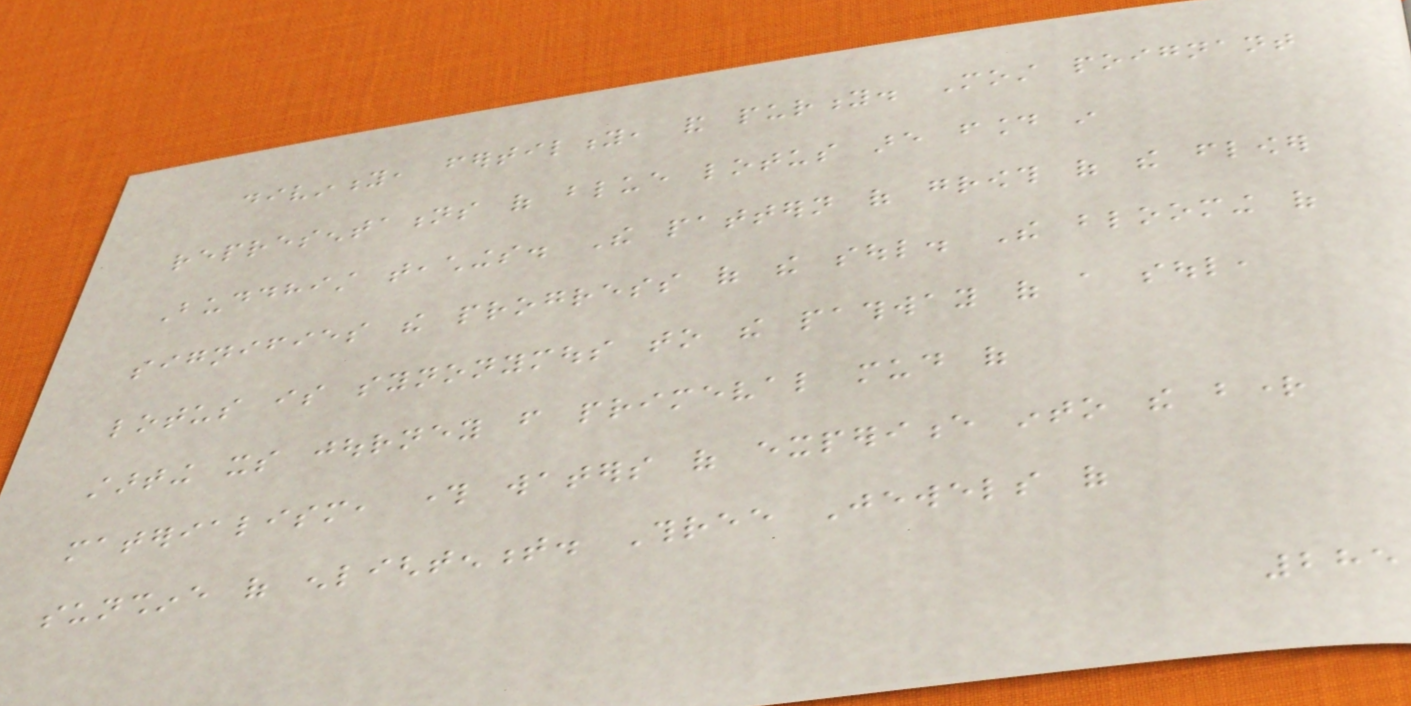divinity, fertility, and purity. Most poignant
representations of blue lotus are found in
Buddhist teachings. The pattern of growth of the flower
signifies the progress of the soul. The blooming of
lotus is synonymous to the pathway of a soul,
starting its journey from primeval mud of
materialism, through waters of experience into the bright
sunshine of enlightenment. Three Jewels of
285
